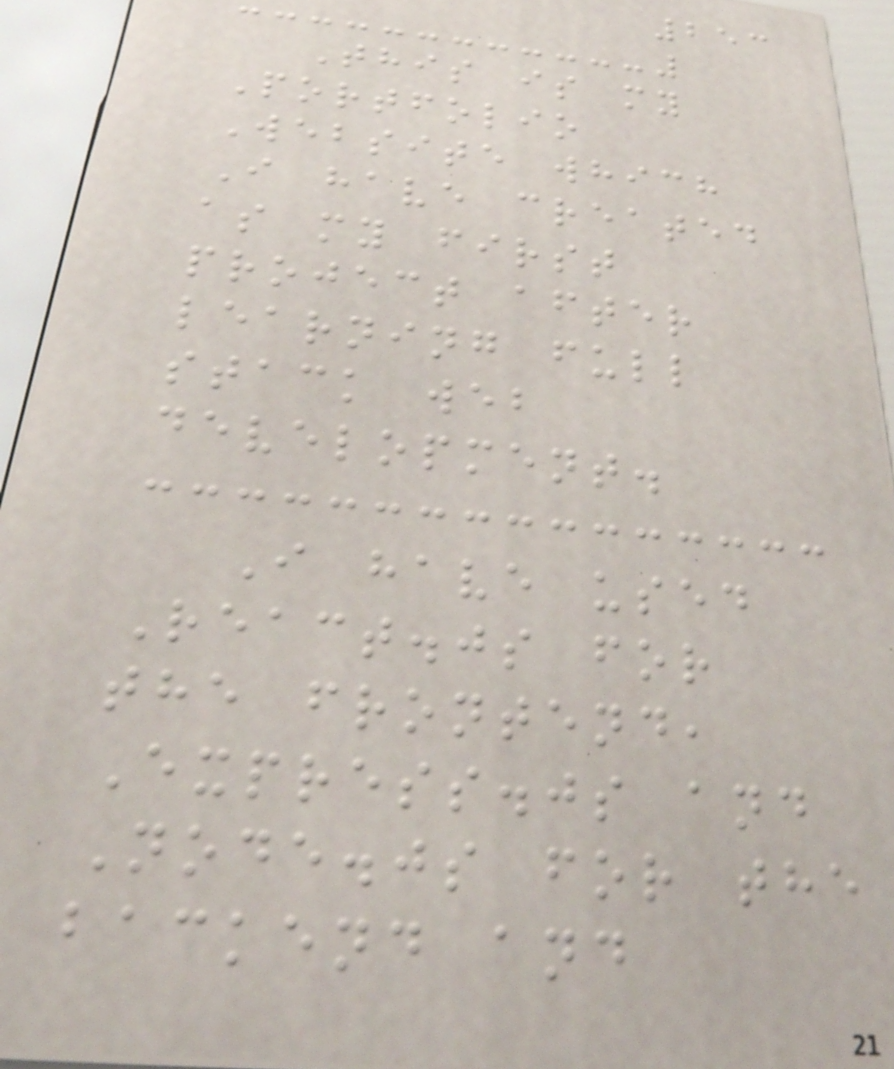253
This is my
Portfolio
Website which
I have created
as my first
project after
learning full
stack web
development.
I have used
React.js for
the frontend,
Express.js and
Node.js for the
backend and
